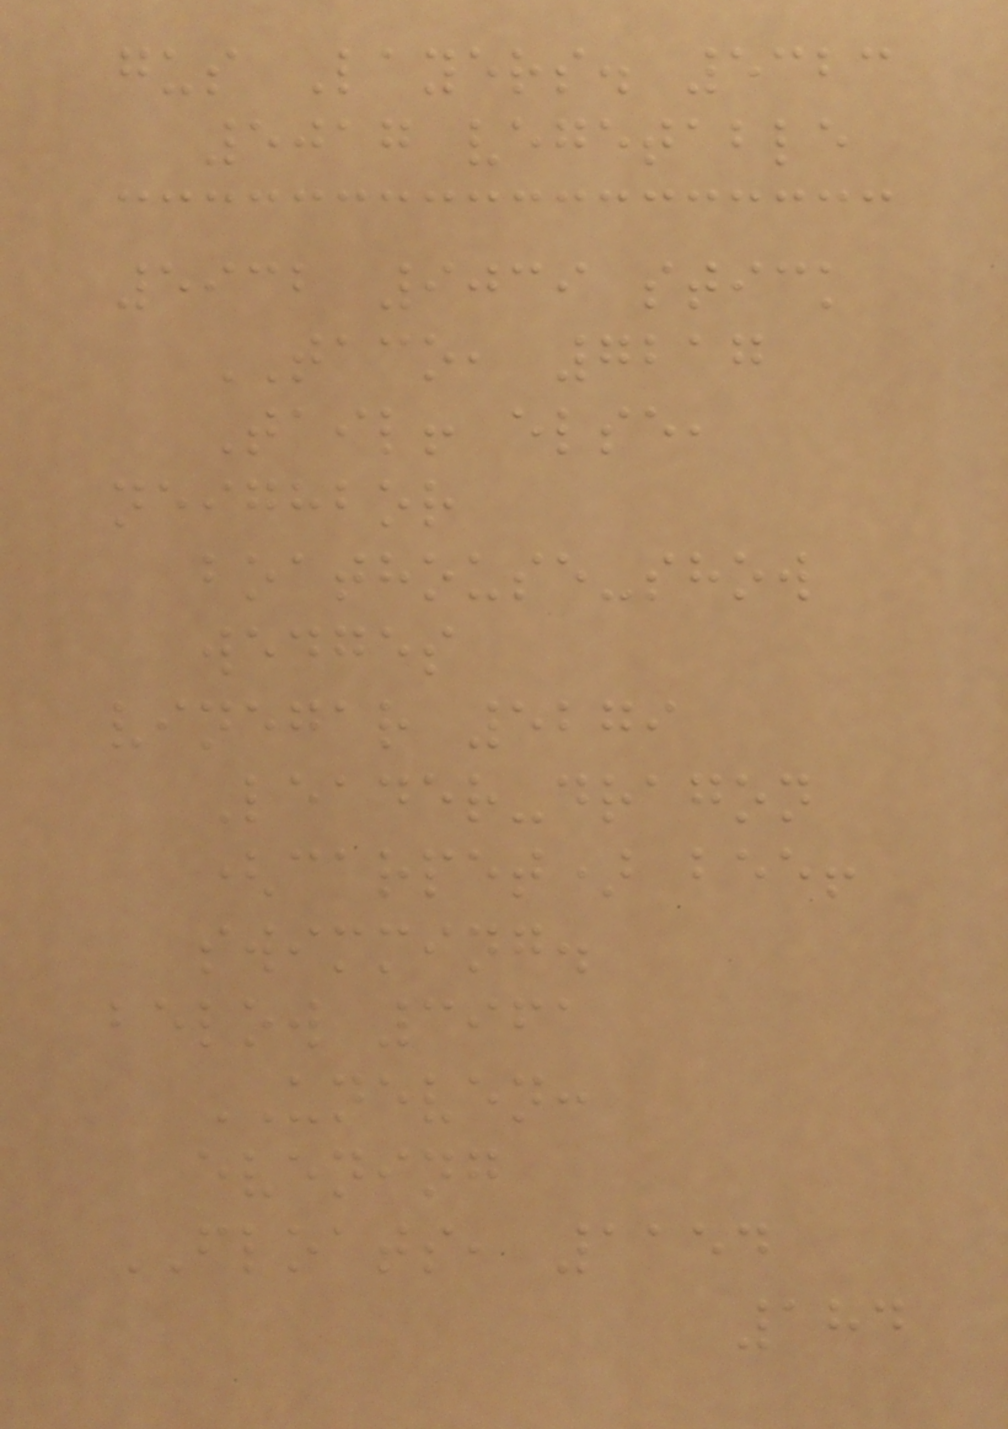gus Layers. 5323
5017 vegetable
5932 9039 stick
TACO, 7217
Tail! else,
neighbor
boathouse-show
wedges
vinegar 5279
Leader-dragon
(carpet) bee!
swimming.
below 3961
UNEVEN:
evening
FLOATS, 1154
184
